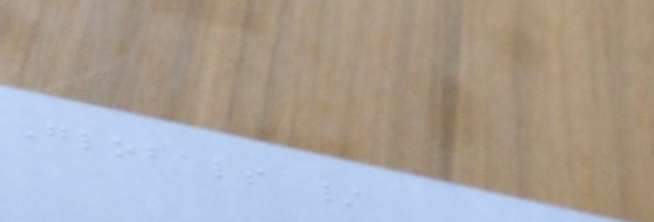Globals /
